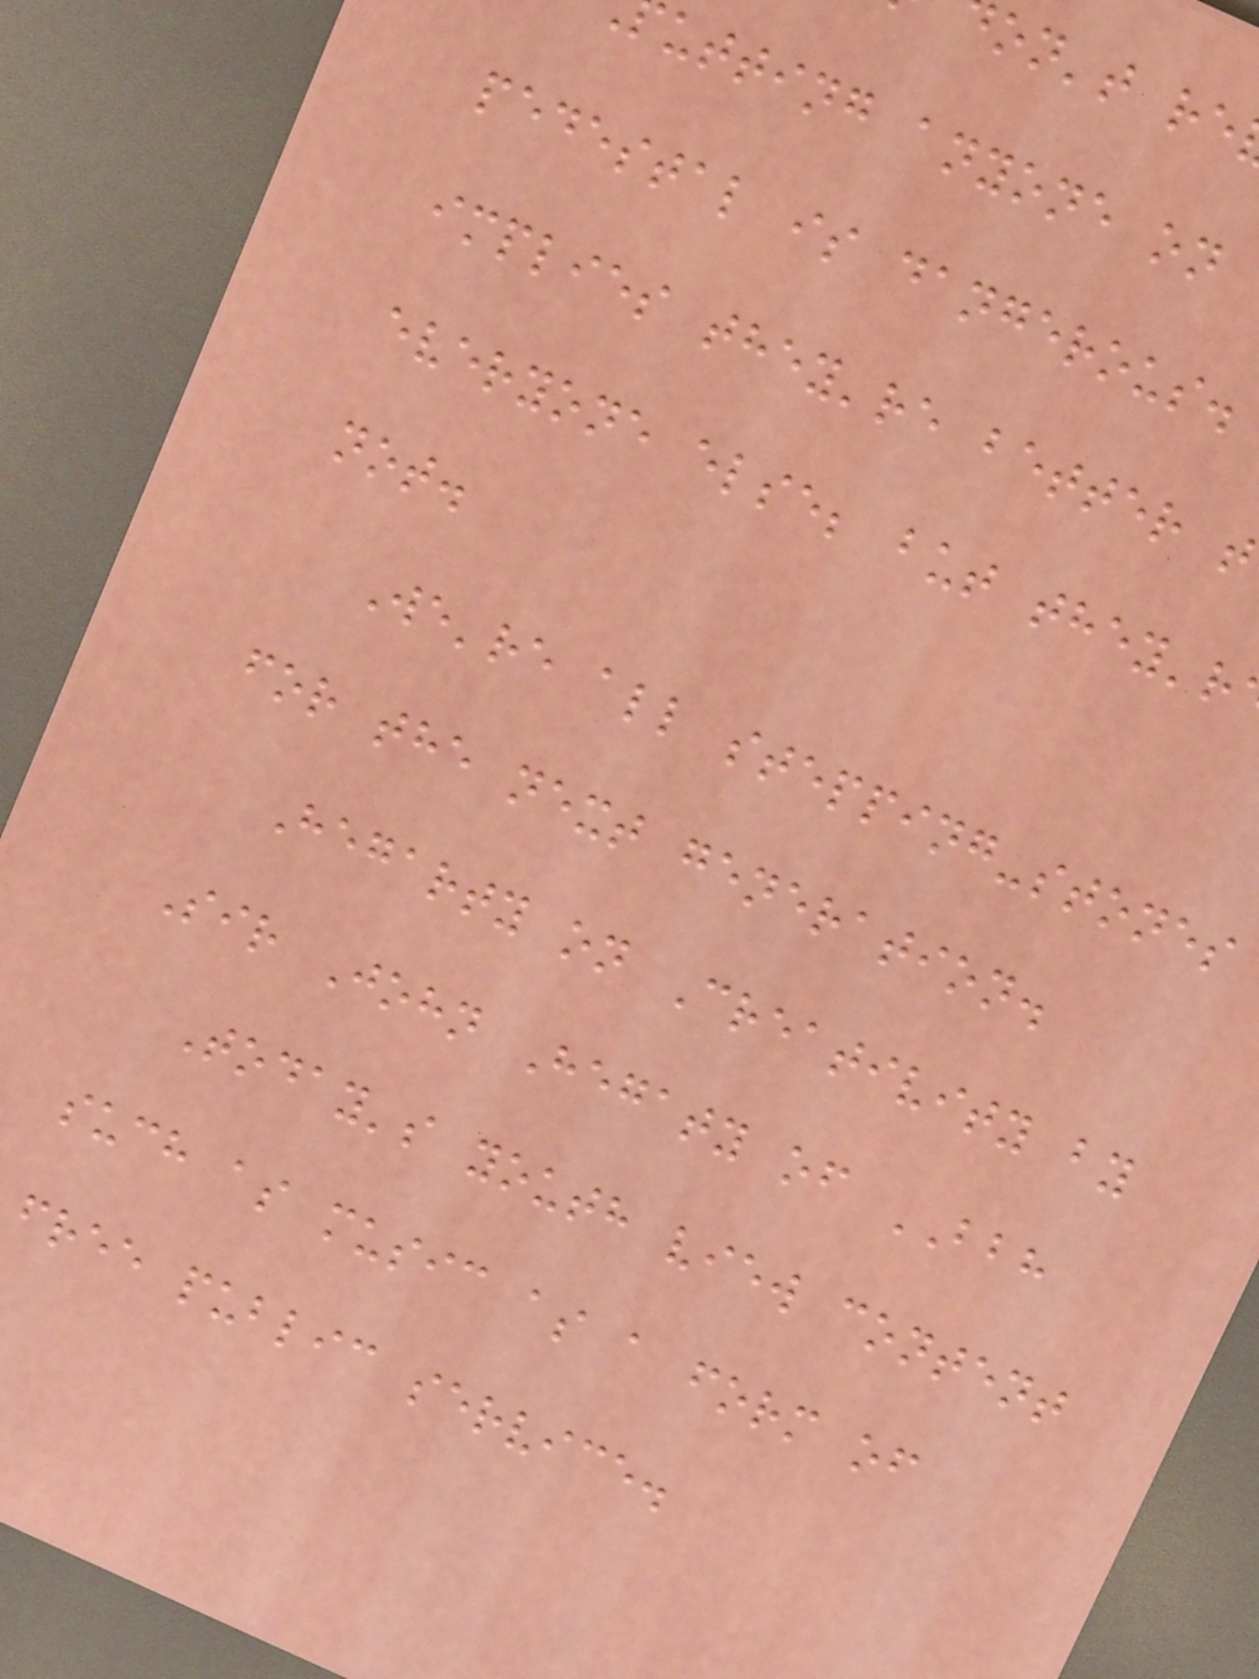on't re
utting anyone on
pedestal is dangerous.
implies they're better t
everyone else; but they'r
not.
We're all stepping-stones
for the next generation.
Hegarty on Creativity by
Sir John Hegaty of BBH
Today's youth view content
such as music as a form of
free public service.
